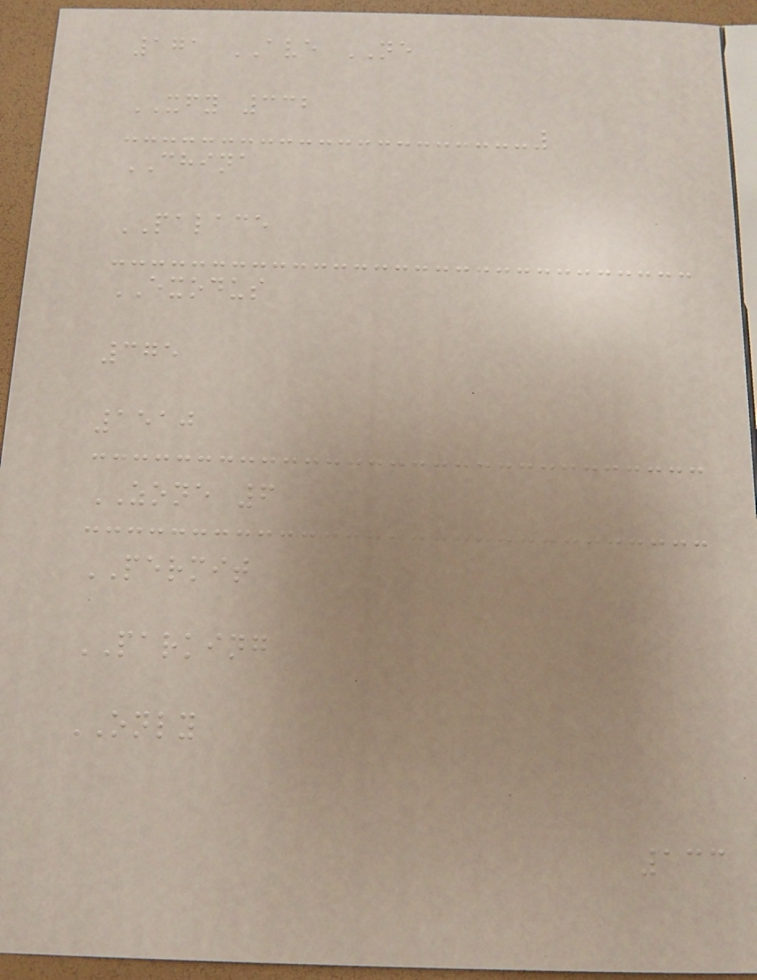171 AVE NE
XFY 332
CHINA
PALACE
EXODUS
375
1510
ZONE 6
PERMIT
PARKING
ONLY
133
